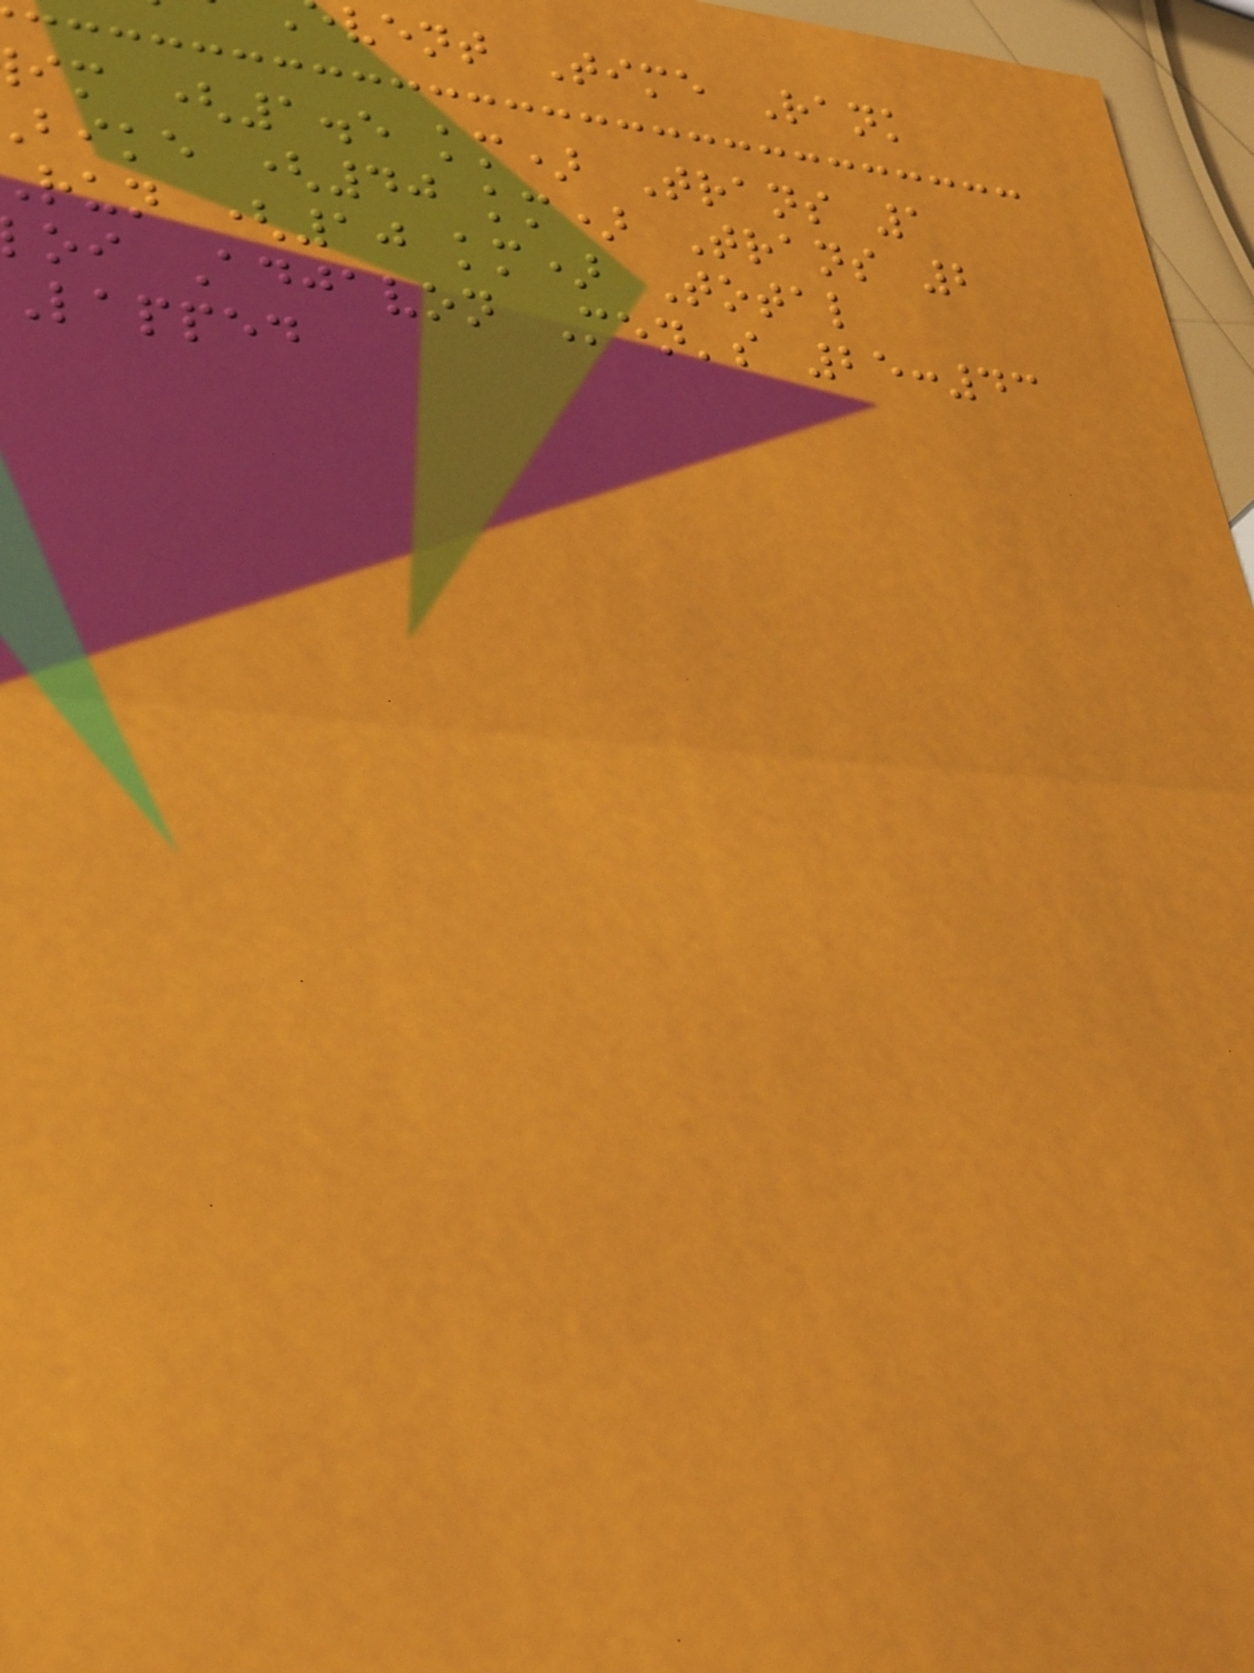vent Time Rank
im (1.5 km) Trans 1
bike (40 km) Trans 2
run (10 km) Total
oi Adjavon Men's 25:43
Lapped
